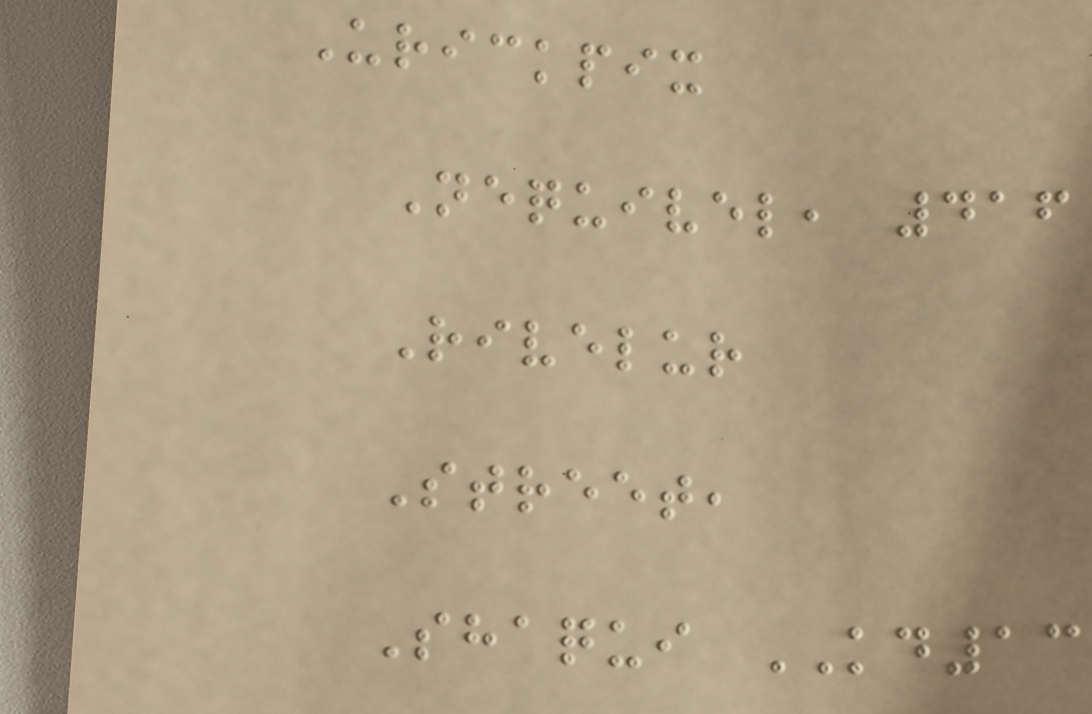Urickpix
Nequivel, 416
Rivelur
Street,
Shaqui KD13
